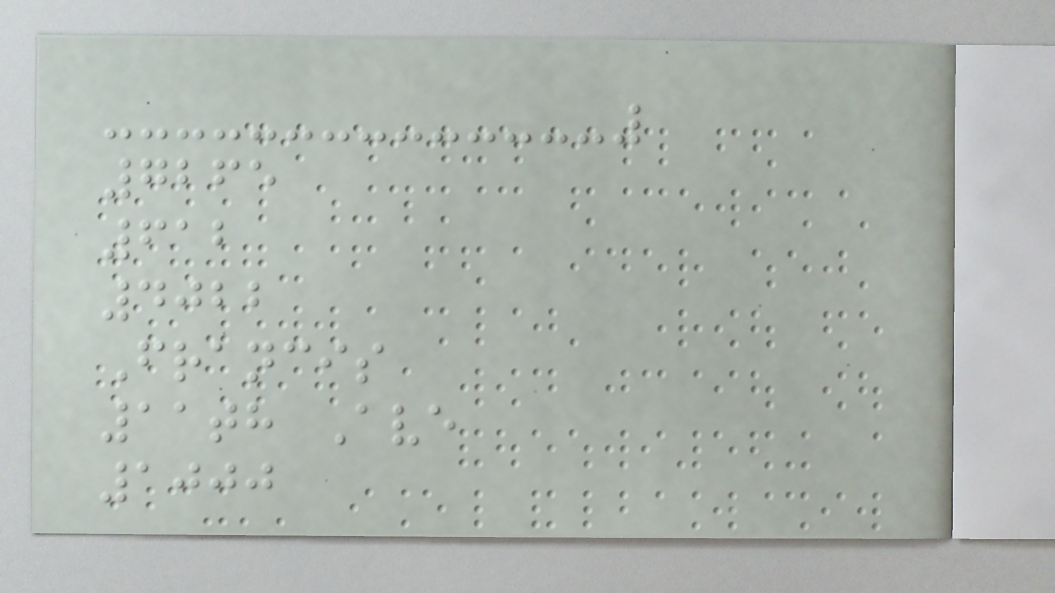7265
612
4022
Francis
11th Ave
1000
